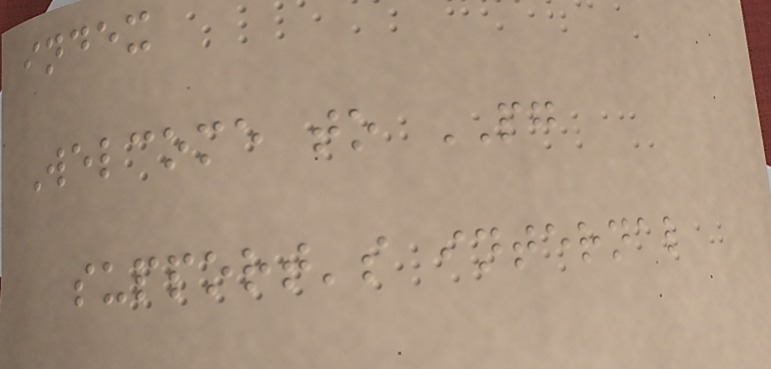index
Welcome to PG
support's internal
